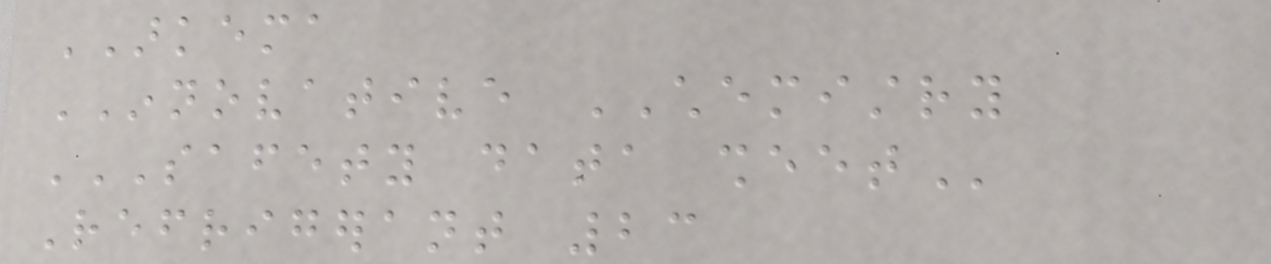ARKEMA
INNOVATIVE CHEMISTRY
SAFETY DATA SHEET
Refrigerant 23
